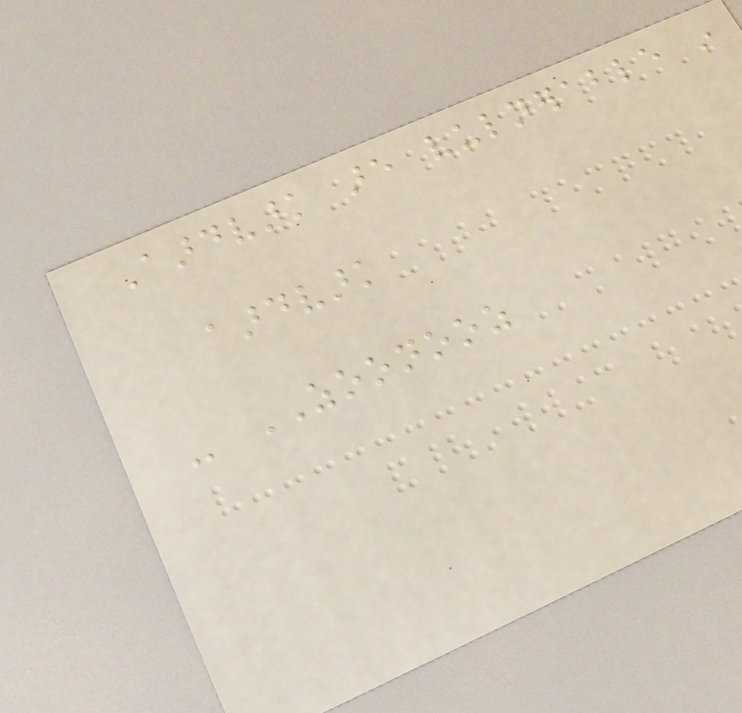Aardvark are vulnerable in
aardvark
- ZOONOOZ
